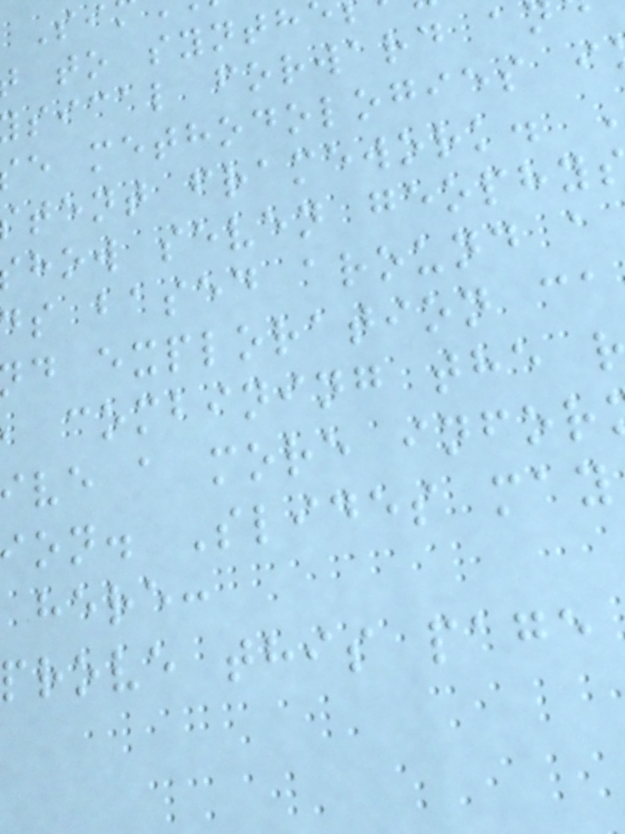to synth
sical forward a
e methodologies i
tent framework.
how seven geophy
s based around a
d exploration ca
combining the
ve a more infor
on. Slides may
here:
prove this page
